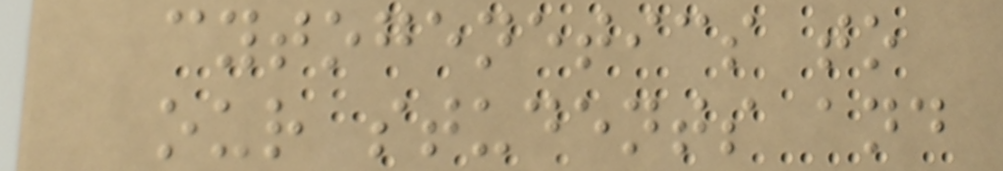cytogenetics to
our students and
